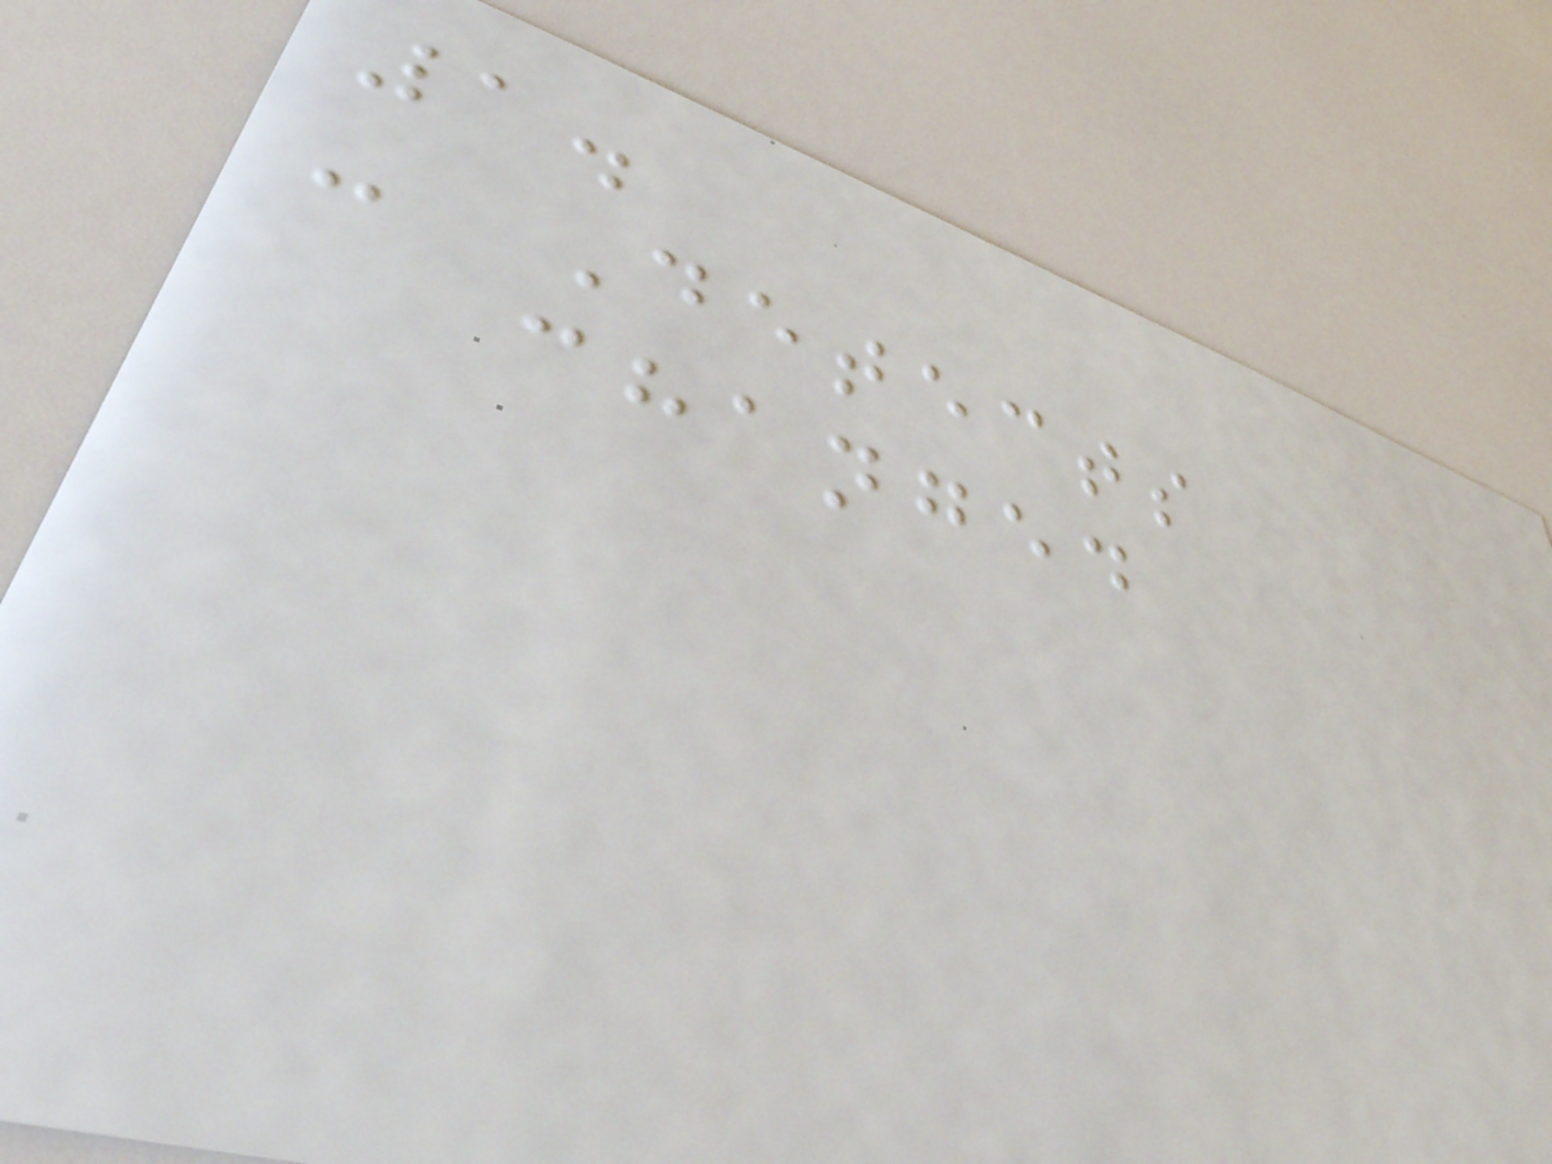1.
- Detects
changed
